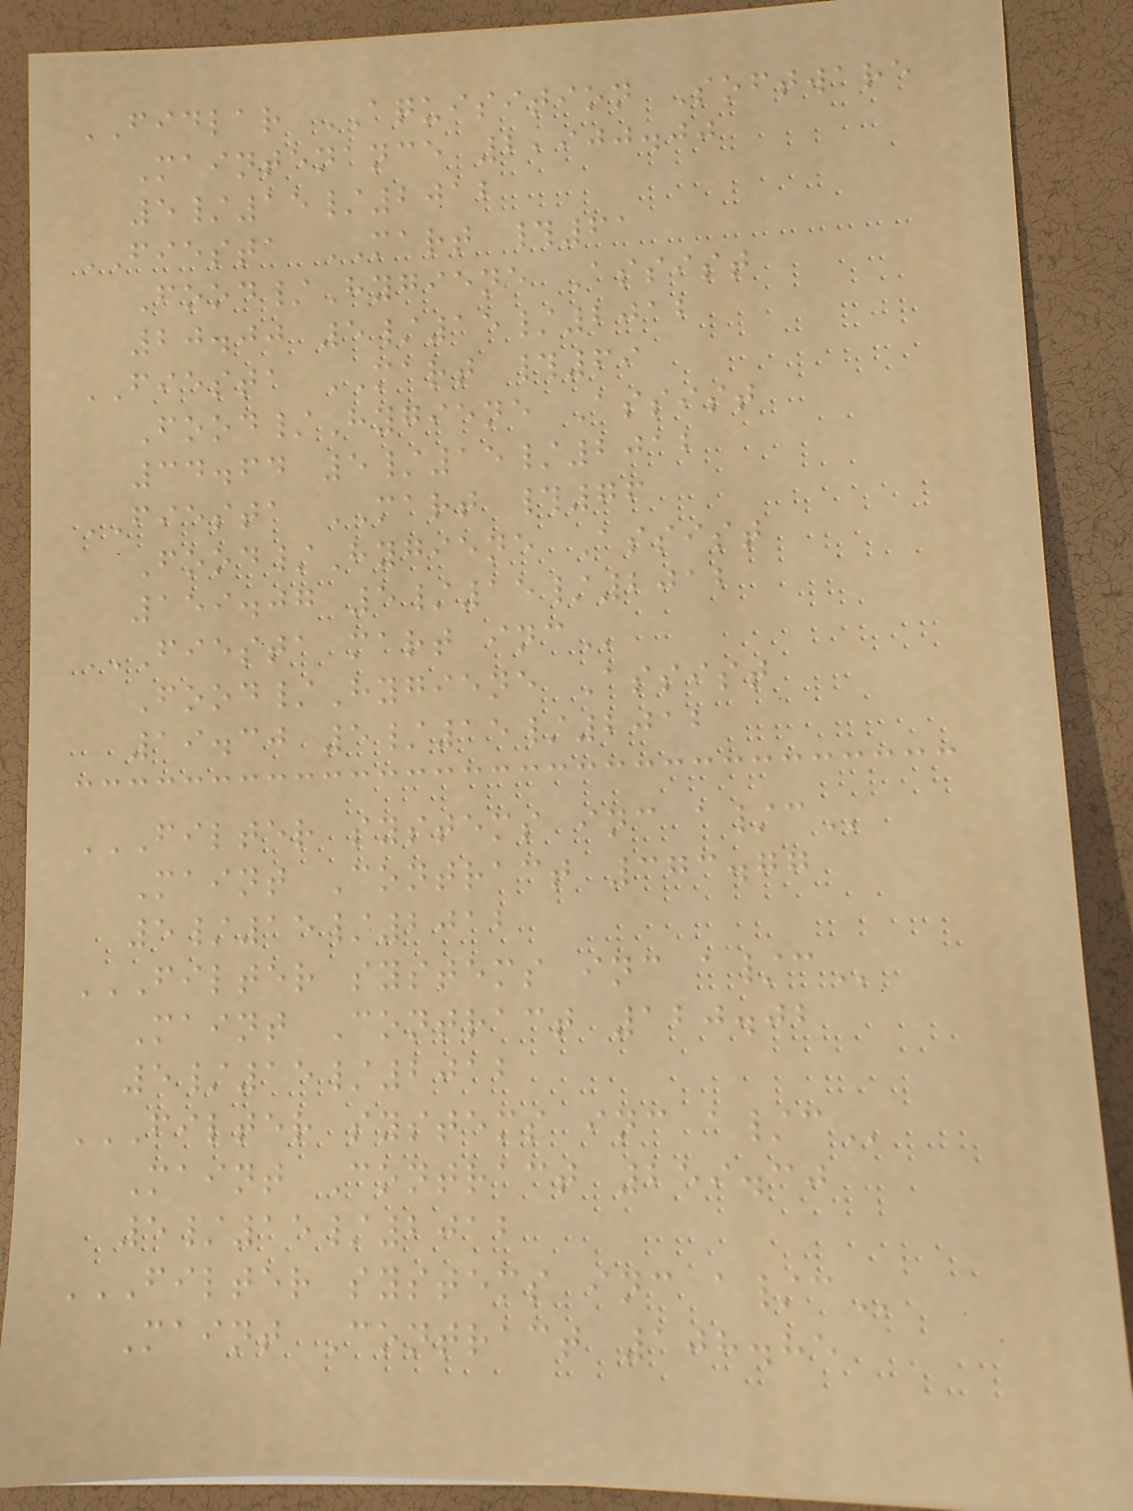FIDLAR AQUISITION Software
Maintenance 2,900.00
5/15/2012
FIESTA MART #61
Food/Hygiene Assist
20.00 5/15/2012
FIESTA MART #69
Food/Hygiene Assist
34.64 5/15/2012
FIESTA MART #76
Food/Hygiene Assist
159.07 5/15/2012
FIESTA MART INC
Food/Hygiene Assist
19.30 5/15/2012
FILTER SYSTEMS INC A/C
Maint Contract 373.77
5/15/2012
FILTER SYSTEMS INC A/C
Maint Contract 120.02
5/15/2012
FILTER SYSTEMS INC A/C
Maint Contract 259.30
5/15/2012
FILTER SYSTEMS INC A/C
Maint Contract 108.85
